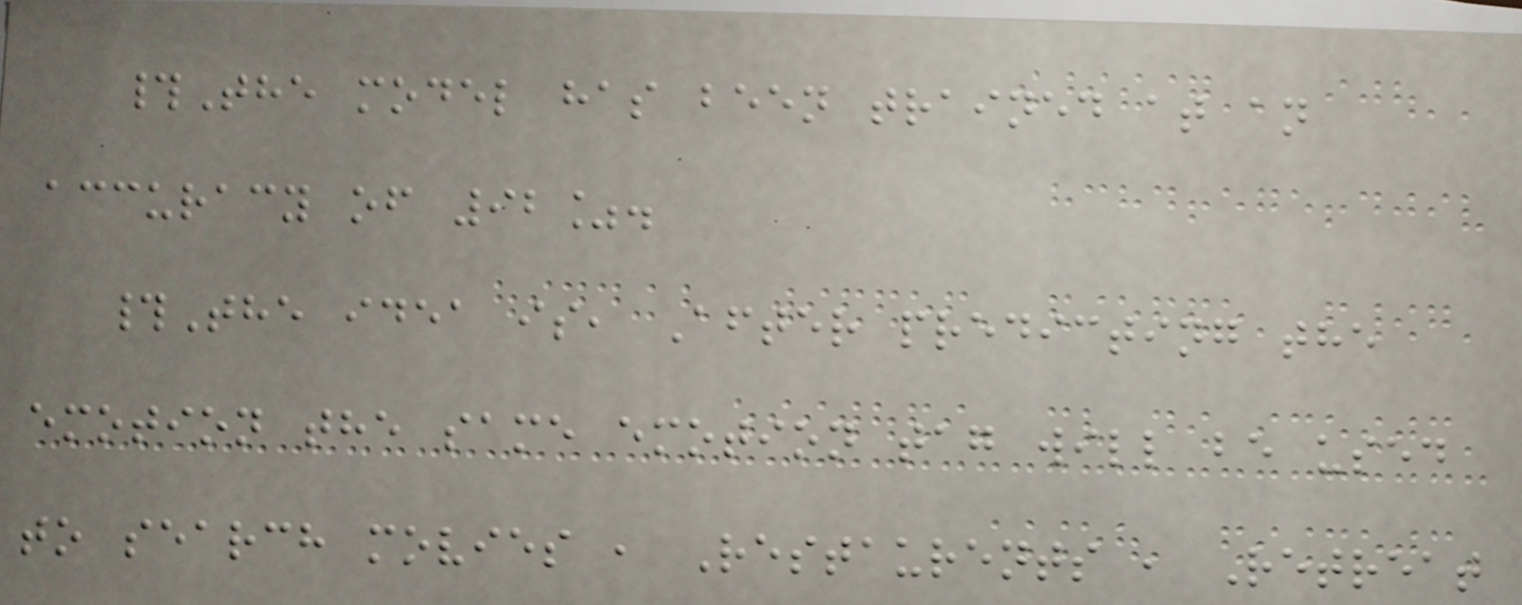#The model has been trained at an
accuracy of 92%.
#The idea is, After predicting the
emotion the same emotion tag will be used
to search movies , Restaurents , Retreat
